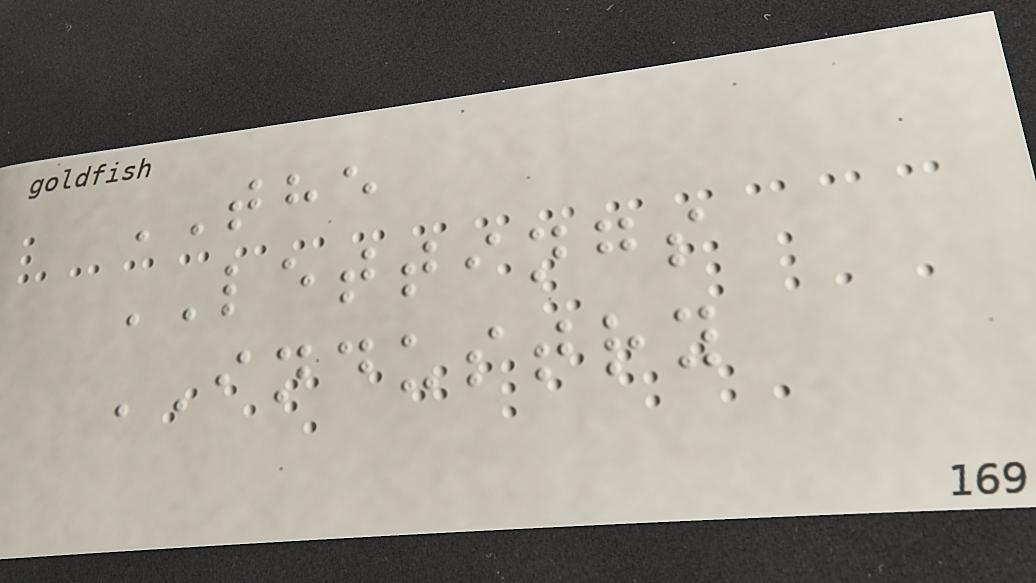THE
LETTINGS
INDUSTRY
